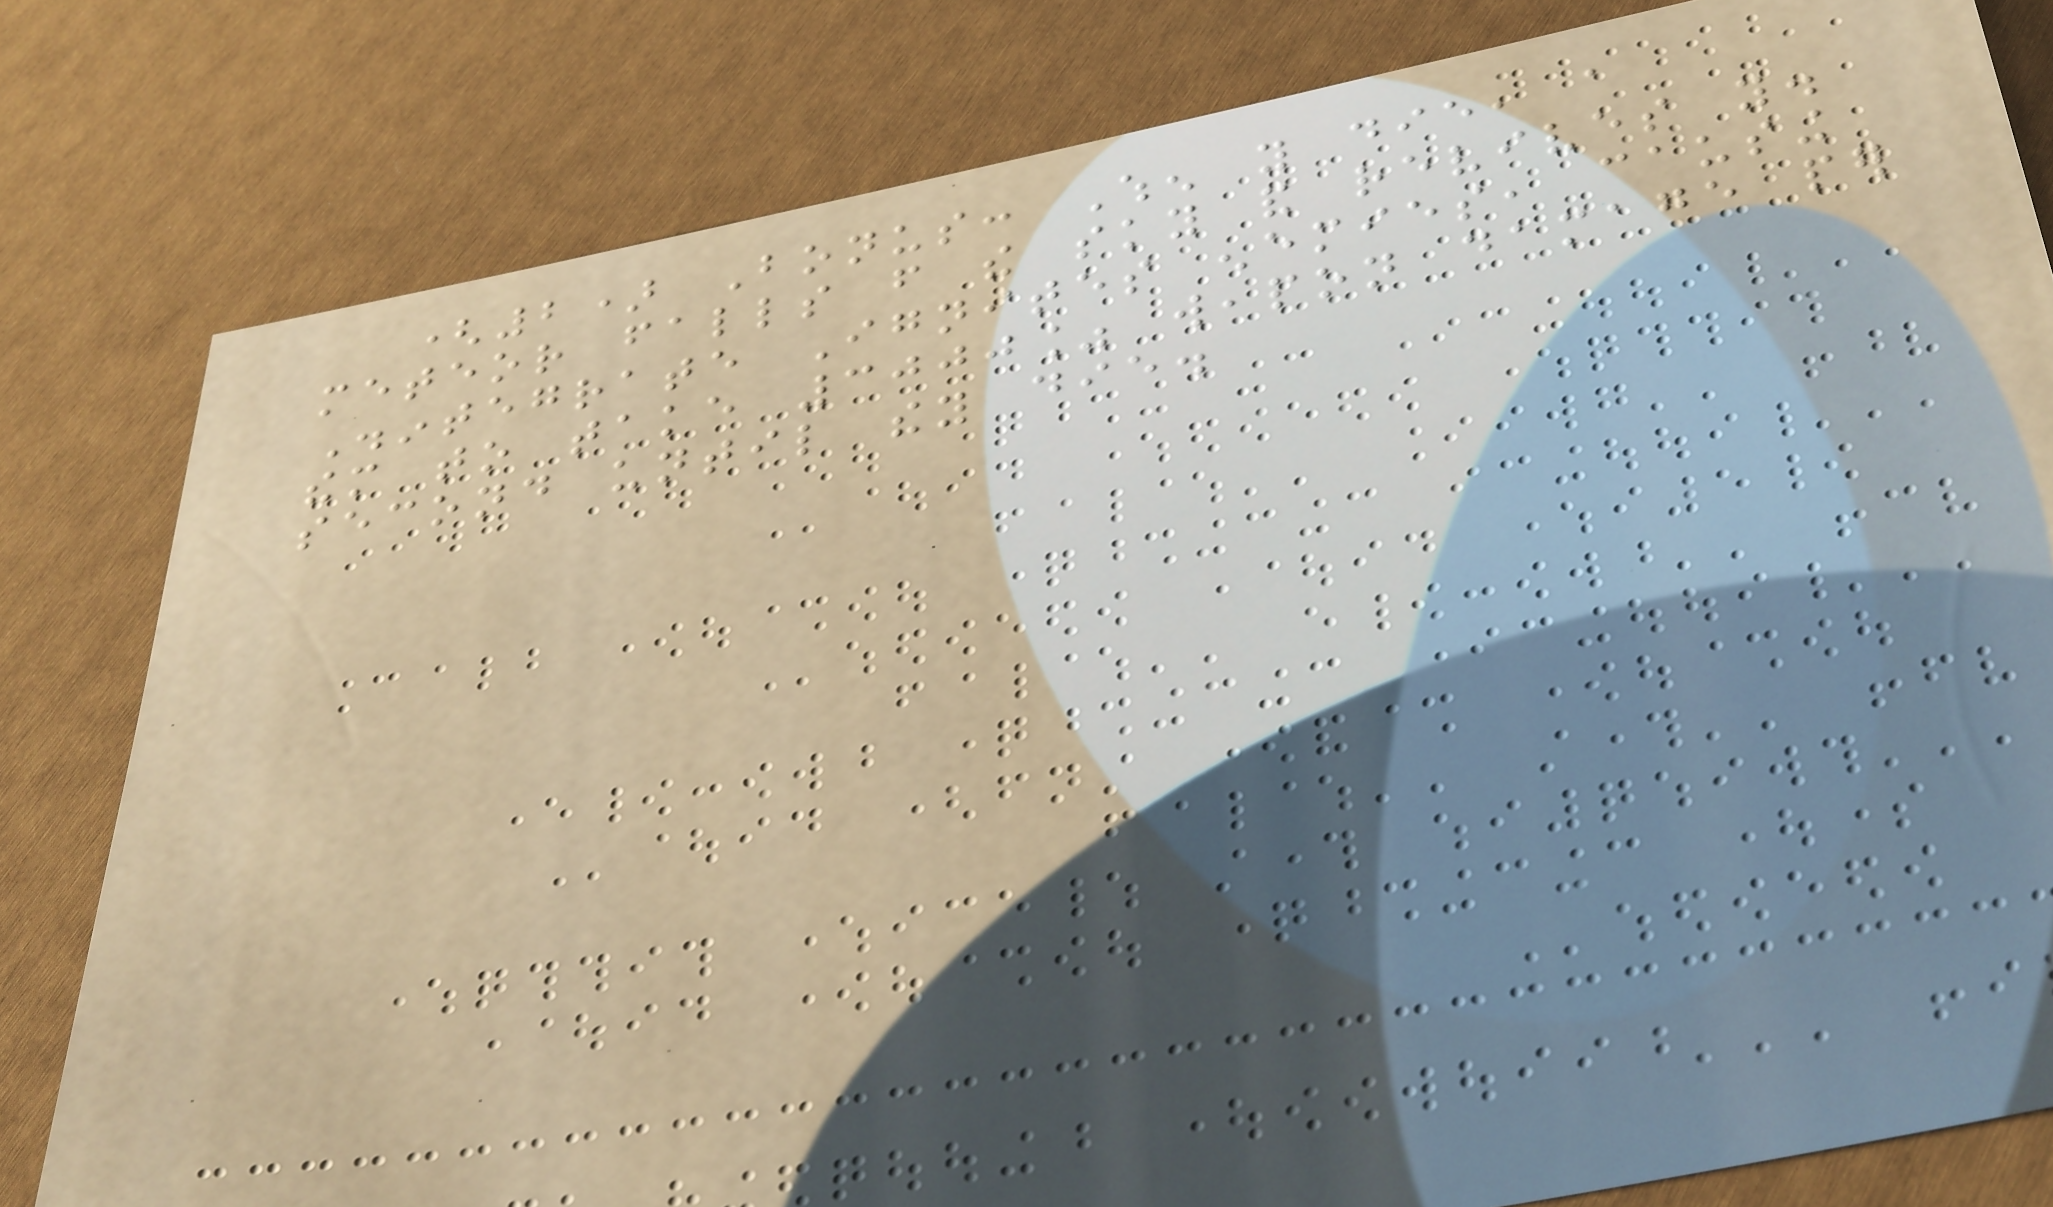(2) Bonus: When you die, a
meteor falls from the sky and revives you.
Disintegrate Ignites enemies, causing
them to take 3000% weapon damage per
second until they die.
